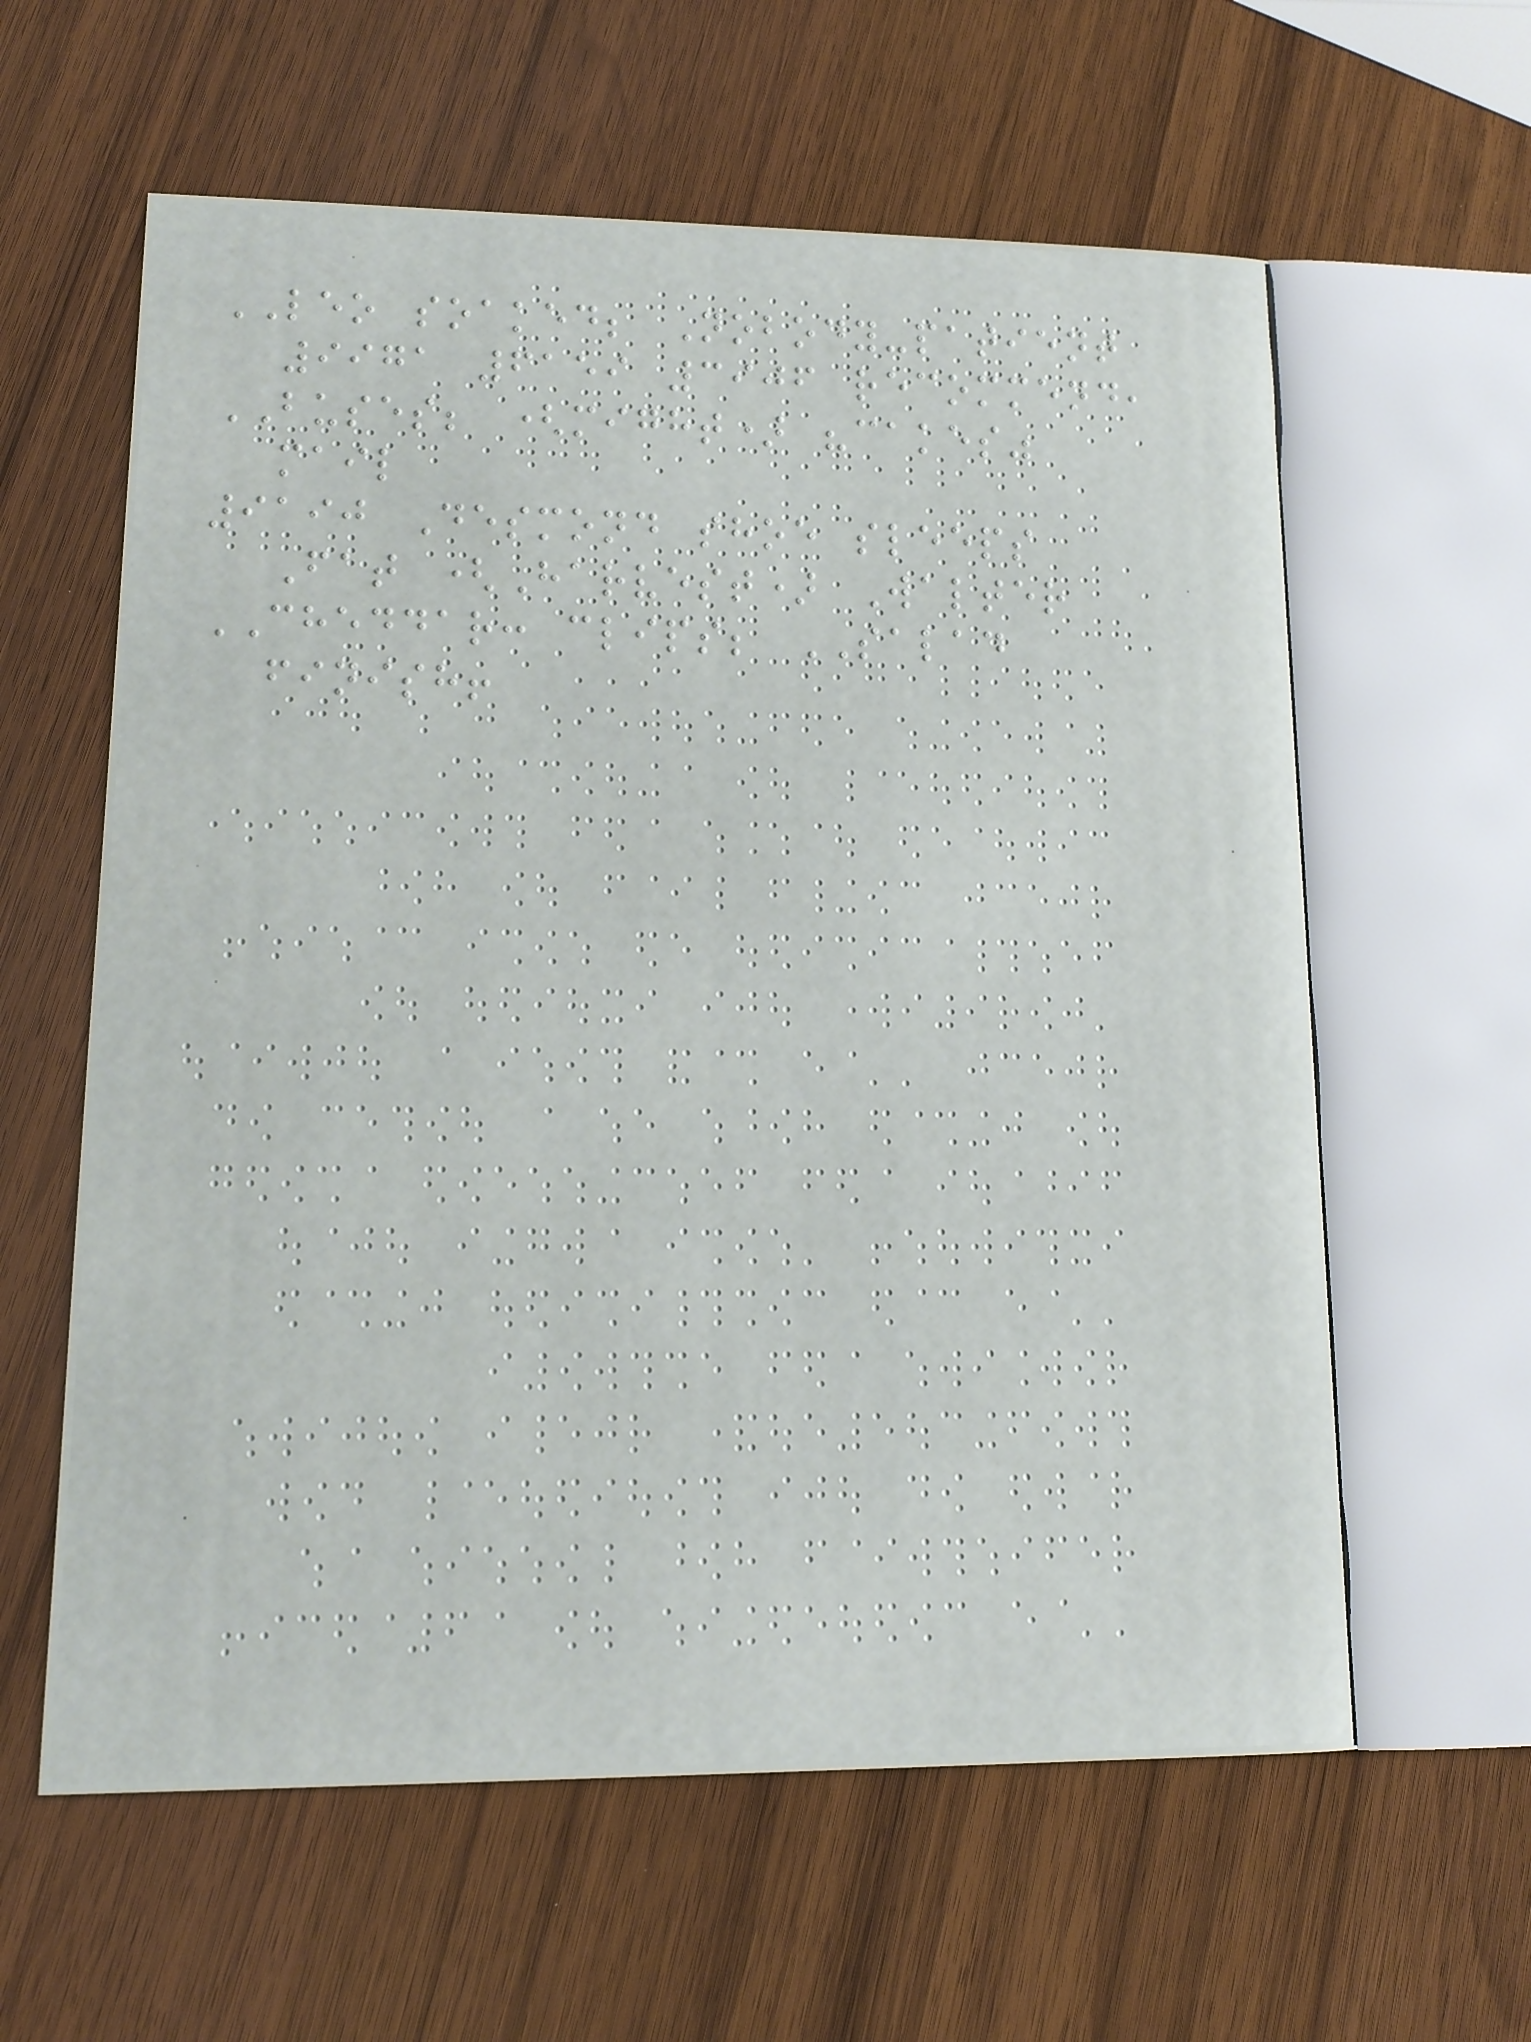LEO soaked; Nobody-patient
9971 6159 3906 recommend,
BUSES; (might) "cakes"
mail
9190 Desmond shoe sleeps
Fat (Harvest) Walter
CHEDDAR: clips; SALAD
finish!
